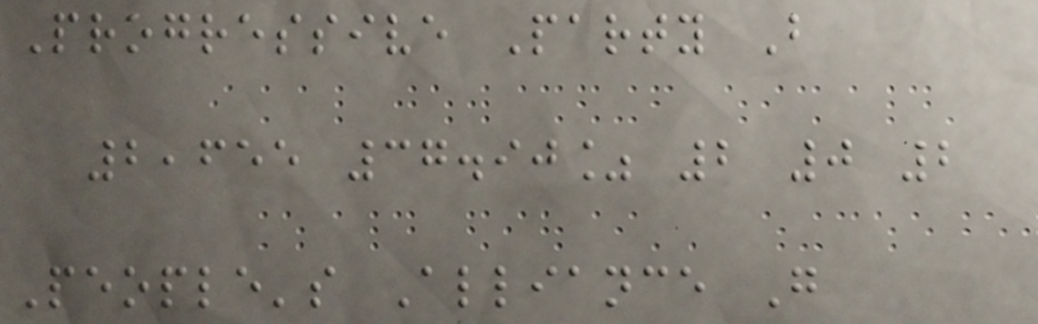Progressive Party B
2,655 37.90% 2 0 2
People's Alliance G
